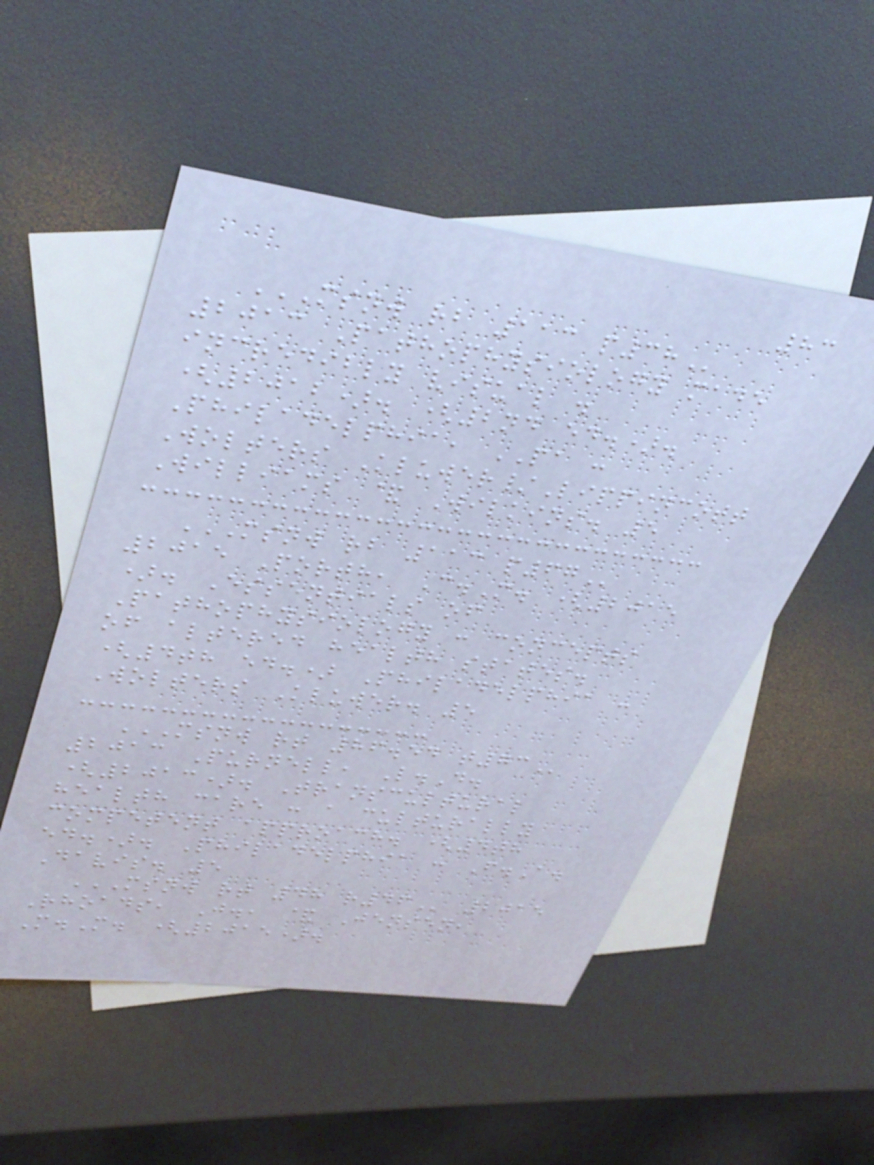83
MSNW RB 113 P38
2013 Pathophysiology made
incredibly visual .
(2012). (2nd ed.).
Philadelphia, PA :
Wolters Kluwer/Lippincott
Williams & Wilkins. 5
MSNW RB 113 P67
2015 Porth, C.M. (2015
). Essentials of
Pathophysiology : concepts
of altered health states.
(4th ed.) Philadelphia :
Wolters Kluwer. 5
MSNW RT 86.54 T73
2013 Purnell, L.D.
(2013). Transcultural
health care : a culturally
competent approach. (4th
ed.). Philadelphia : F.A.
Davis. 5
MSNW RT 48 R46 2015
Rhoads, J., & Jensen,
M.M. (2015).
